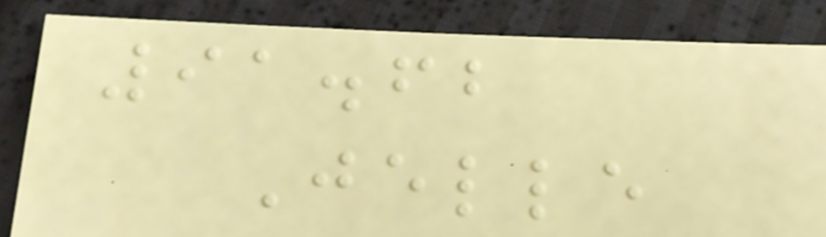91.62
Jelle
